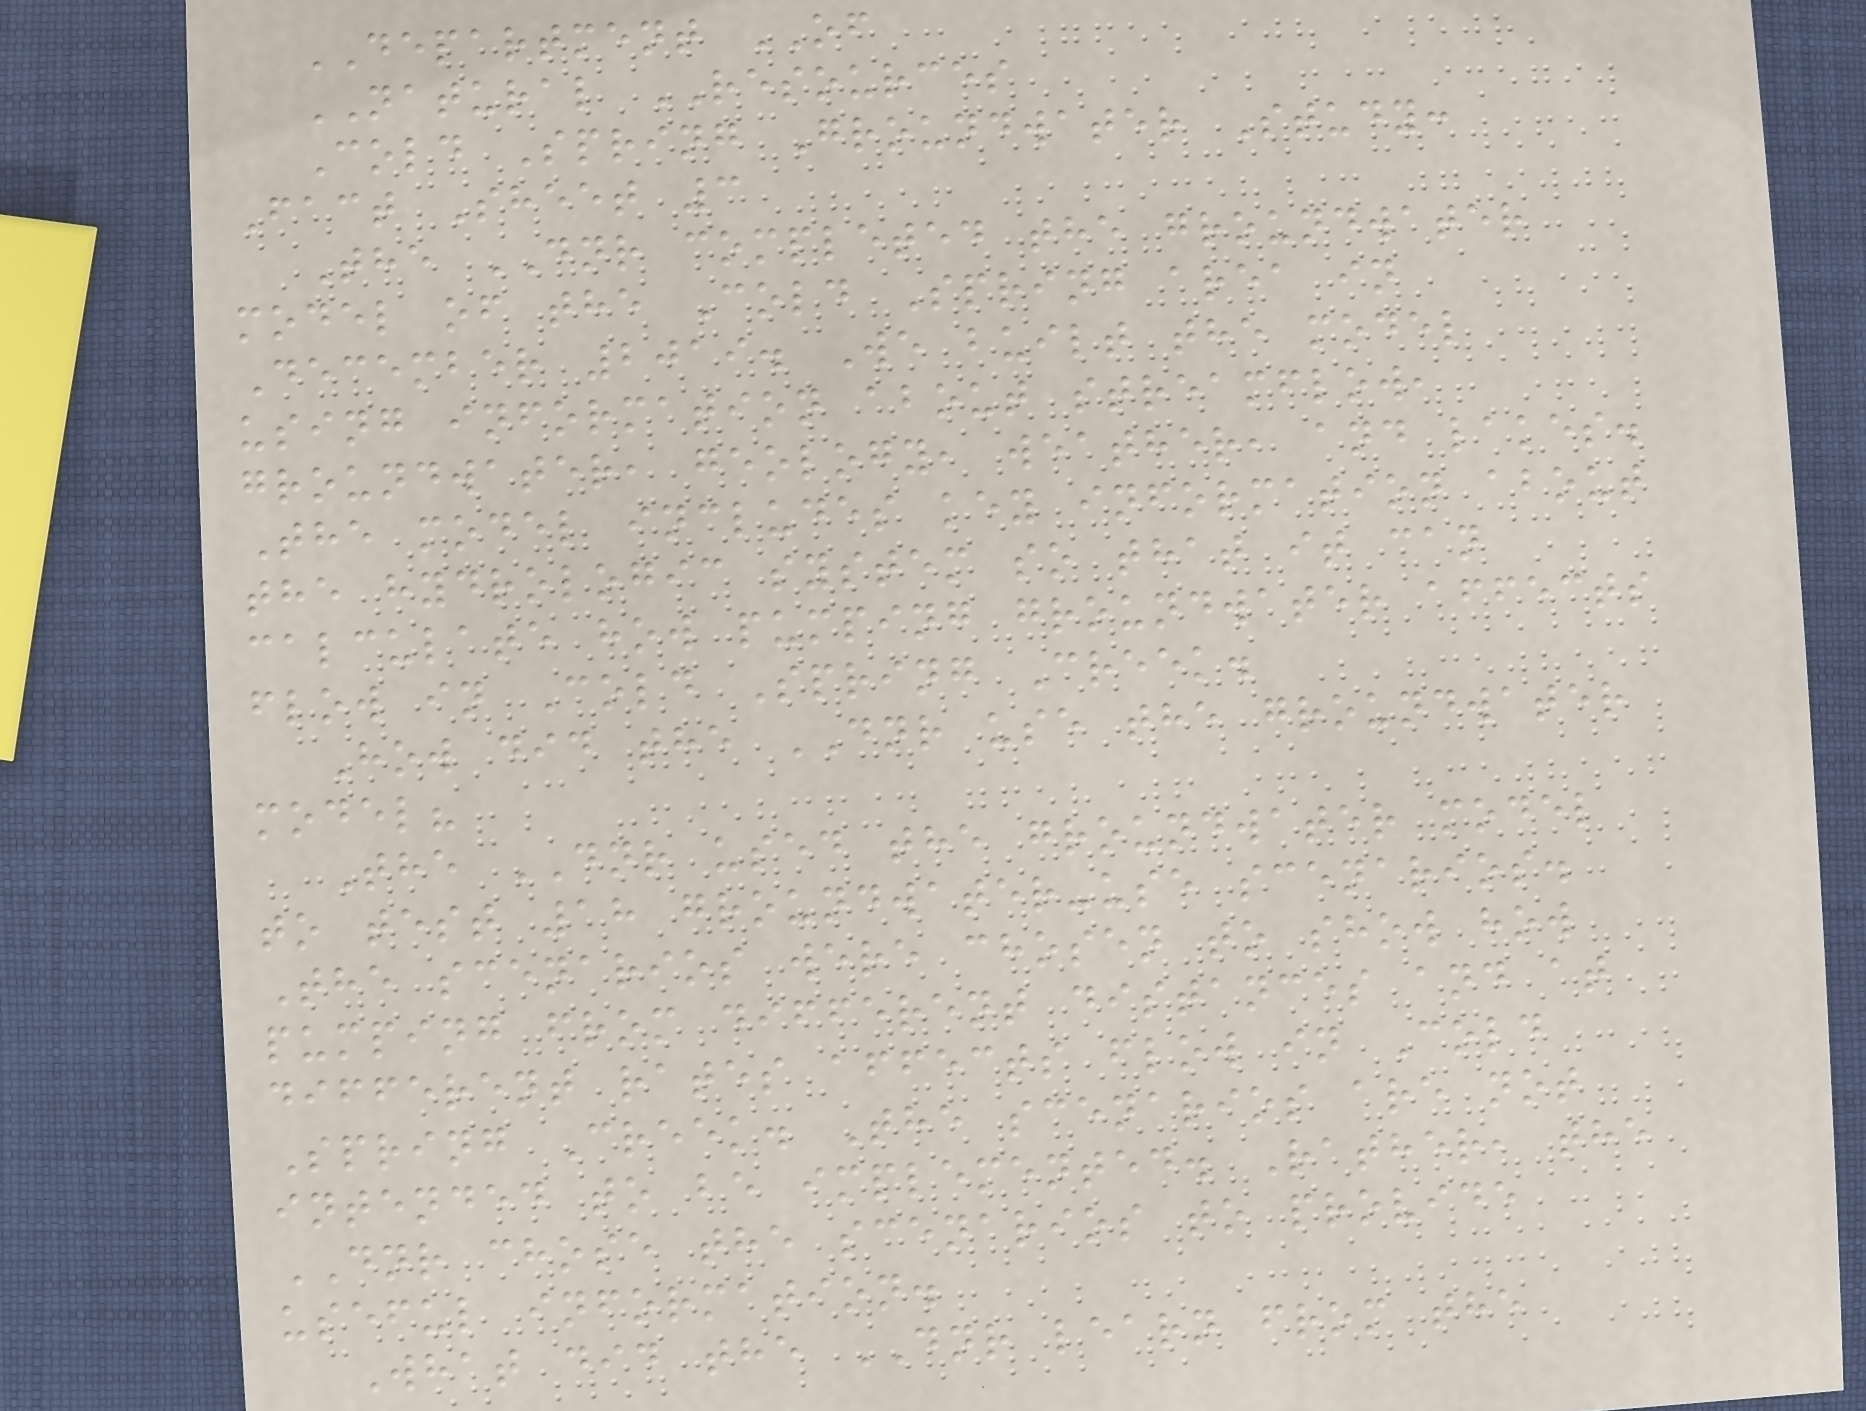DEPARTMENT OF
NATURAL RESOURCES
Cold Spring Groundwater Study:
Fact Sheet 3
The DNR completed the groundwater
model of the Cold Spring area in
December 2019. We built the model
using information about streamflow,
groundwater, geology, weather, and lakes.
The model includes key information about
the hydrologic system so that it can
calculate how pumping groundwater affects
flow in Cold Spring Creek.
How did the DNR use the groundwater
model?
The DNR used the groundwater model
to test 18 groundwater-use scenarios.
The scenarios were chosen to show how
pumping from different distances and at
different rates affects flow in Cold
Spring Creek. The scenarios are not
intended to be implemented. Rather, the
DNR chose the scenarios to provide
useful information.
What did the DNR learn from the
